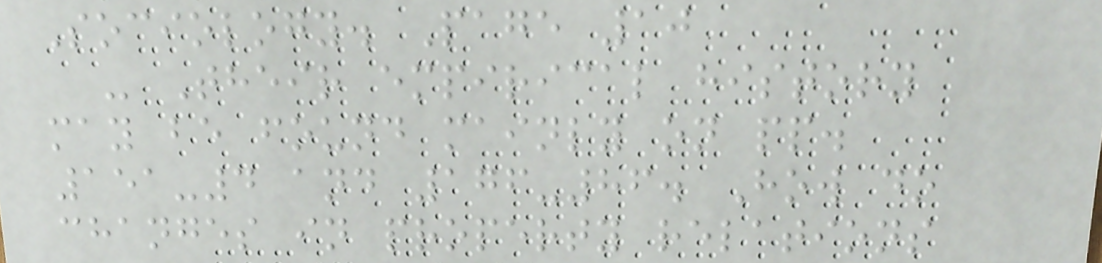Sociology. Page 10
- Their empirical history
may be found mainly on pp.
151-4 and 176-86. How do
changes in property relations
